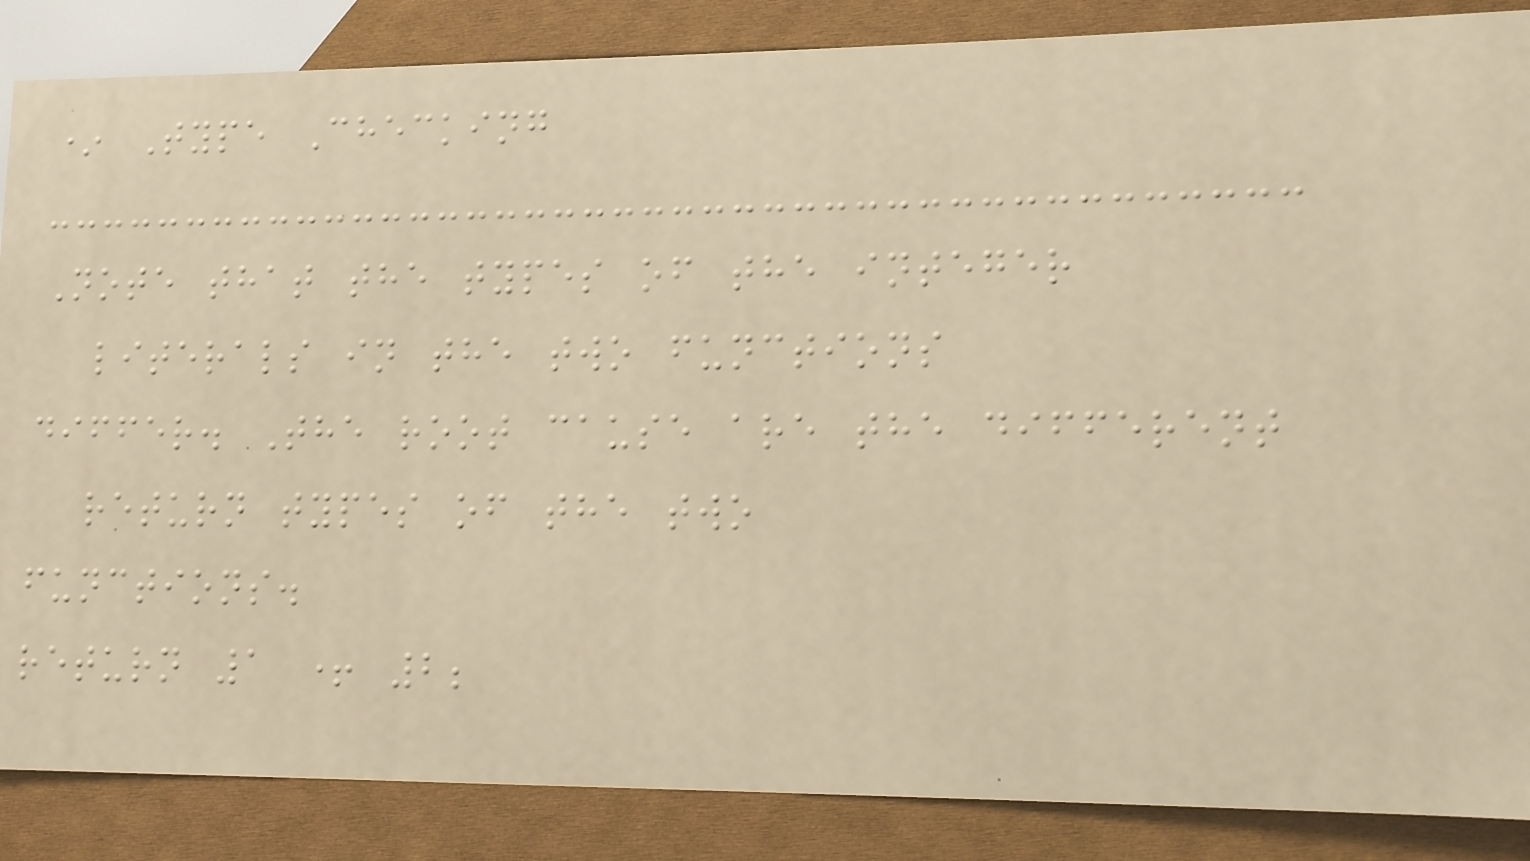* Type Checking
Note that the types of the integer
literals in the two functions
differ. The root cause are the different
return types of the two
functions.
return 1 + 2;
